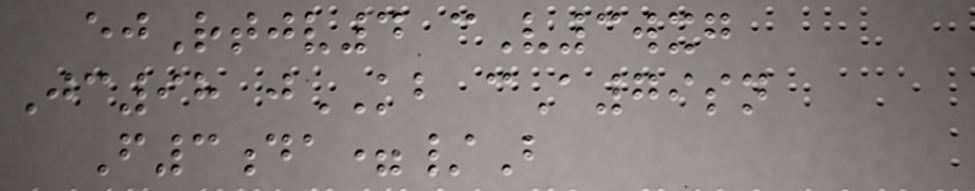ejRtjv4 cV3wxg
Jc98 jKB cA79sn
F3da=/B
